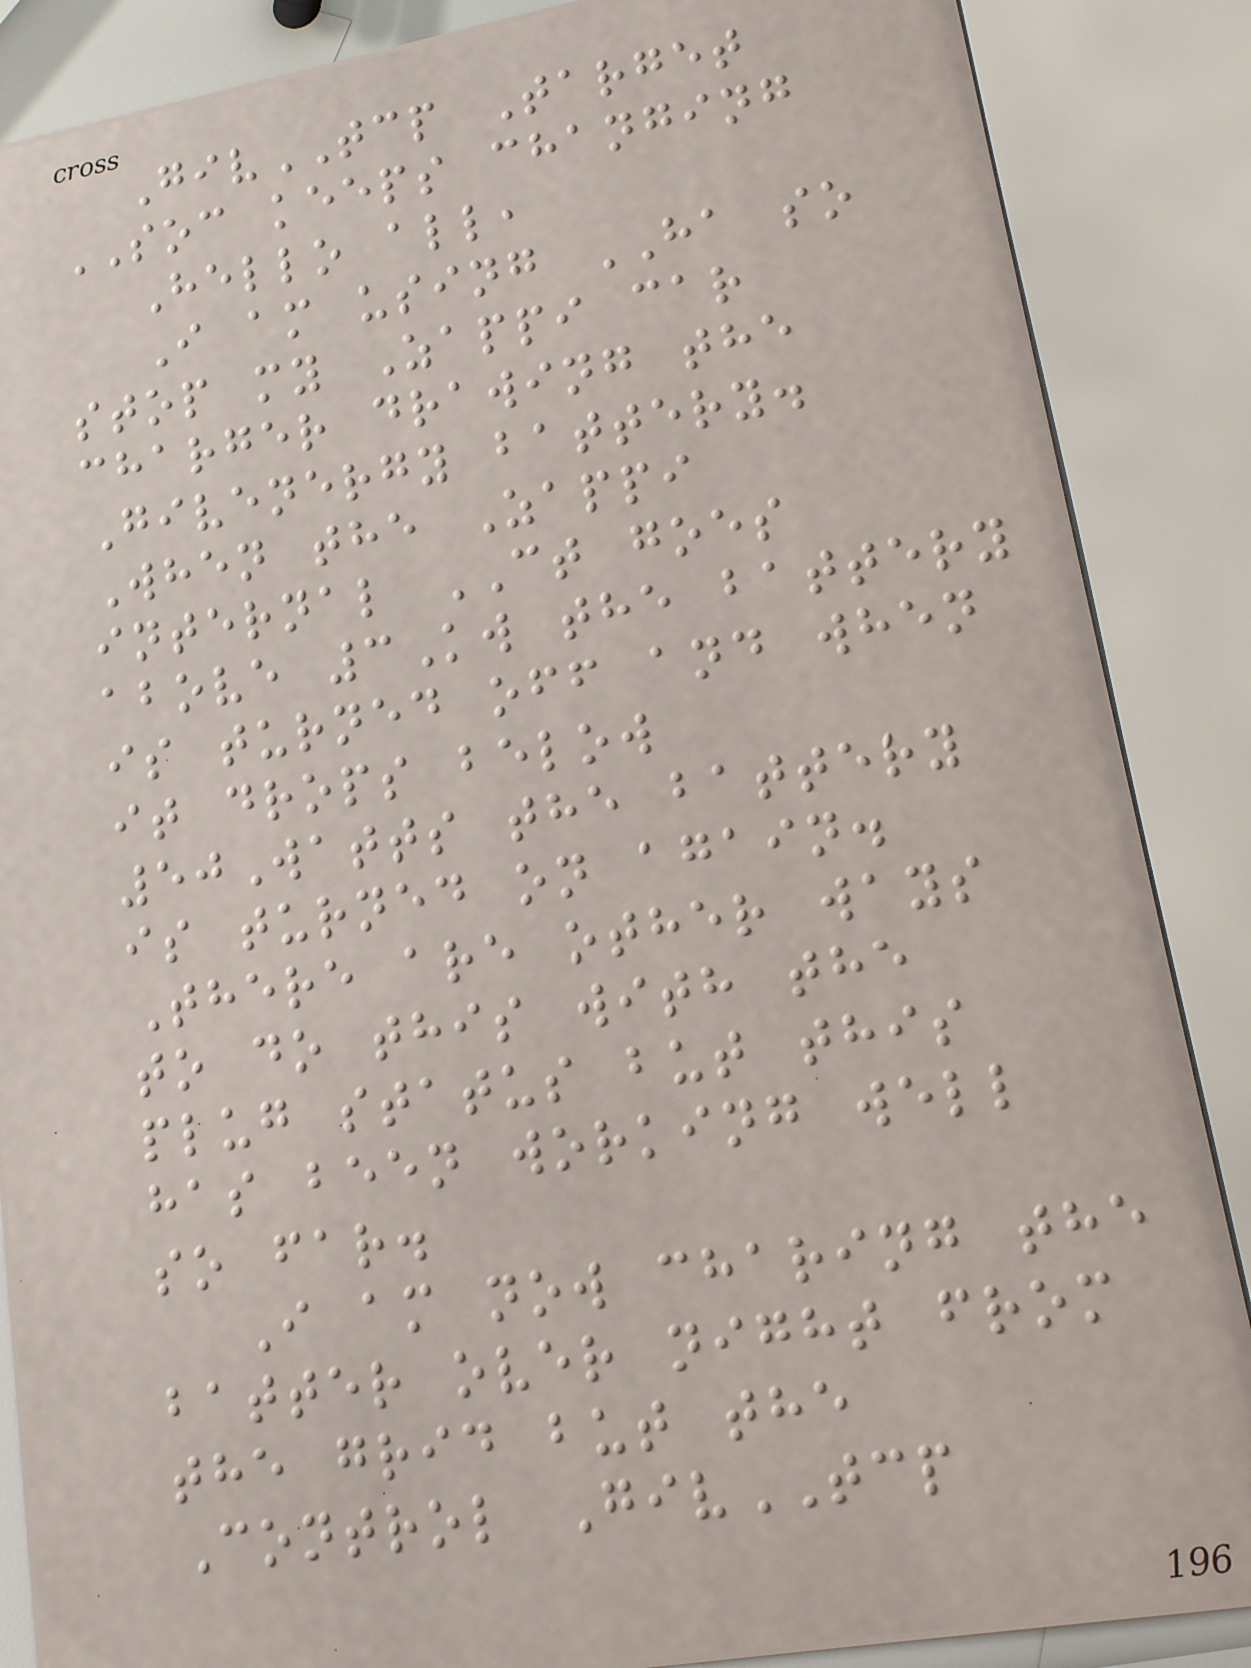GivTCP Target
SOC keeps changing
Hello all,
I am using HA so
stop my Zappi car
charger drawing the
Givenergy battery.
When the Zappi
internal CT goes
above 3Kw the battery
is turned off and when
it drops below
50Watts the battery
is turned on again.
There are other ways
to do this with the
plug status but this
has been working well
so far.
I am now charing the
batter over night from
the grid but the
Control GivTCP
